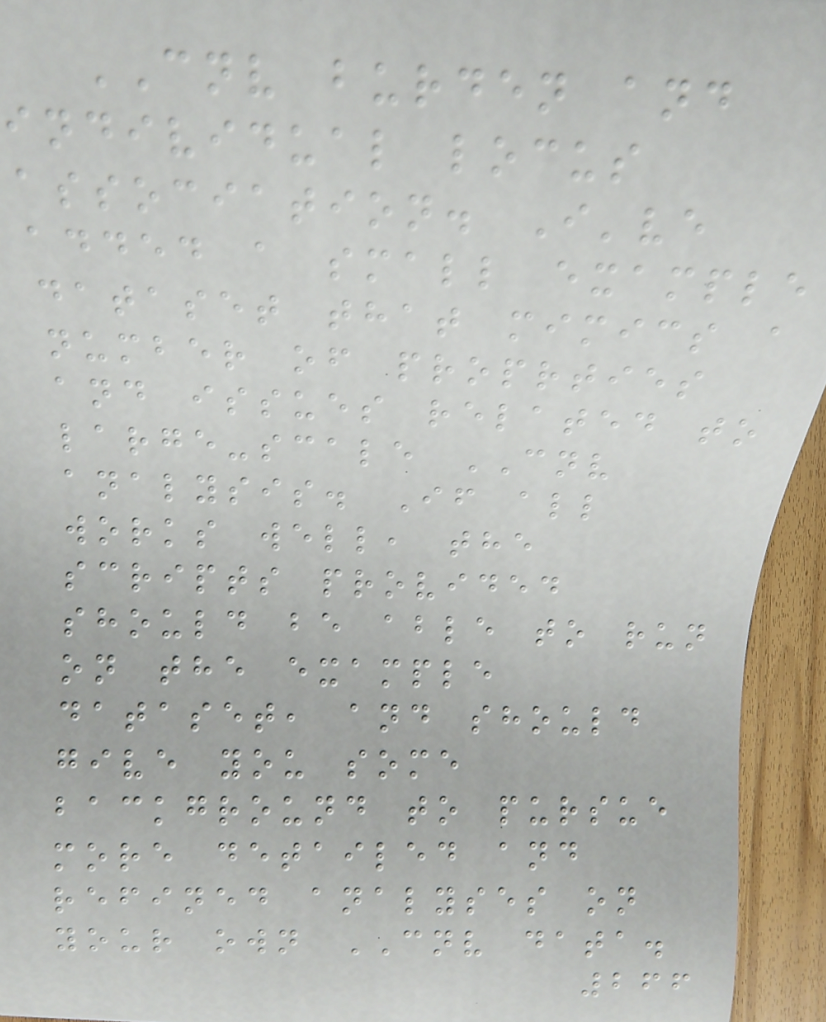CNV burden and
individual locus
association. I've
added a small example
dataset that mimics a
number of proprties
and issues related to
large-scale CNV
analysis. If all
works well, the
scripts provided
should be able to run
on the example
dataset, and should
give you some
background to pursue
more detailed and
refined analyses on
your own CNV data.
266
